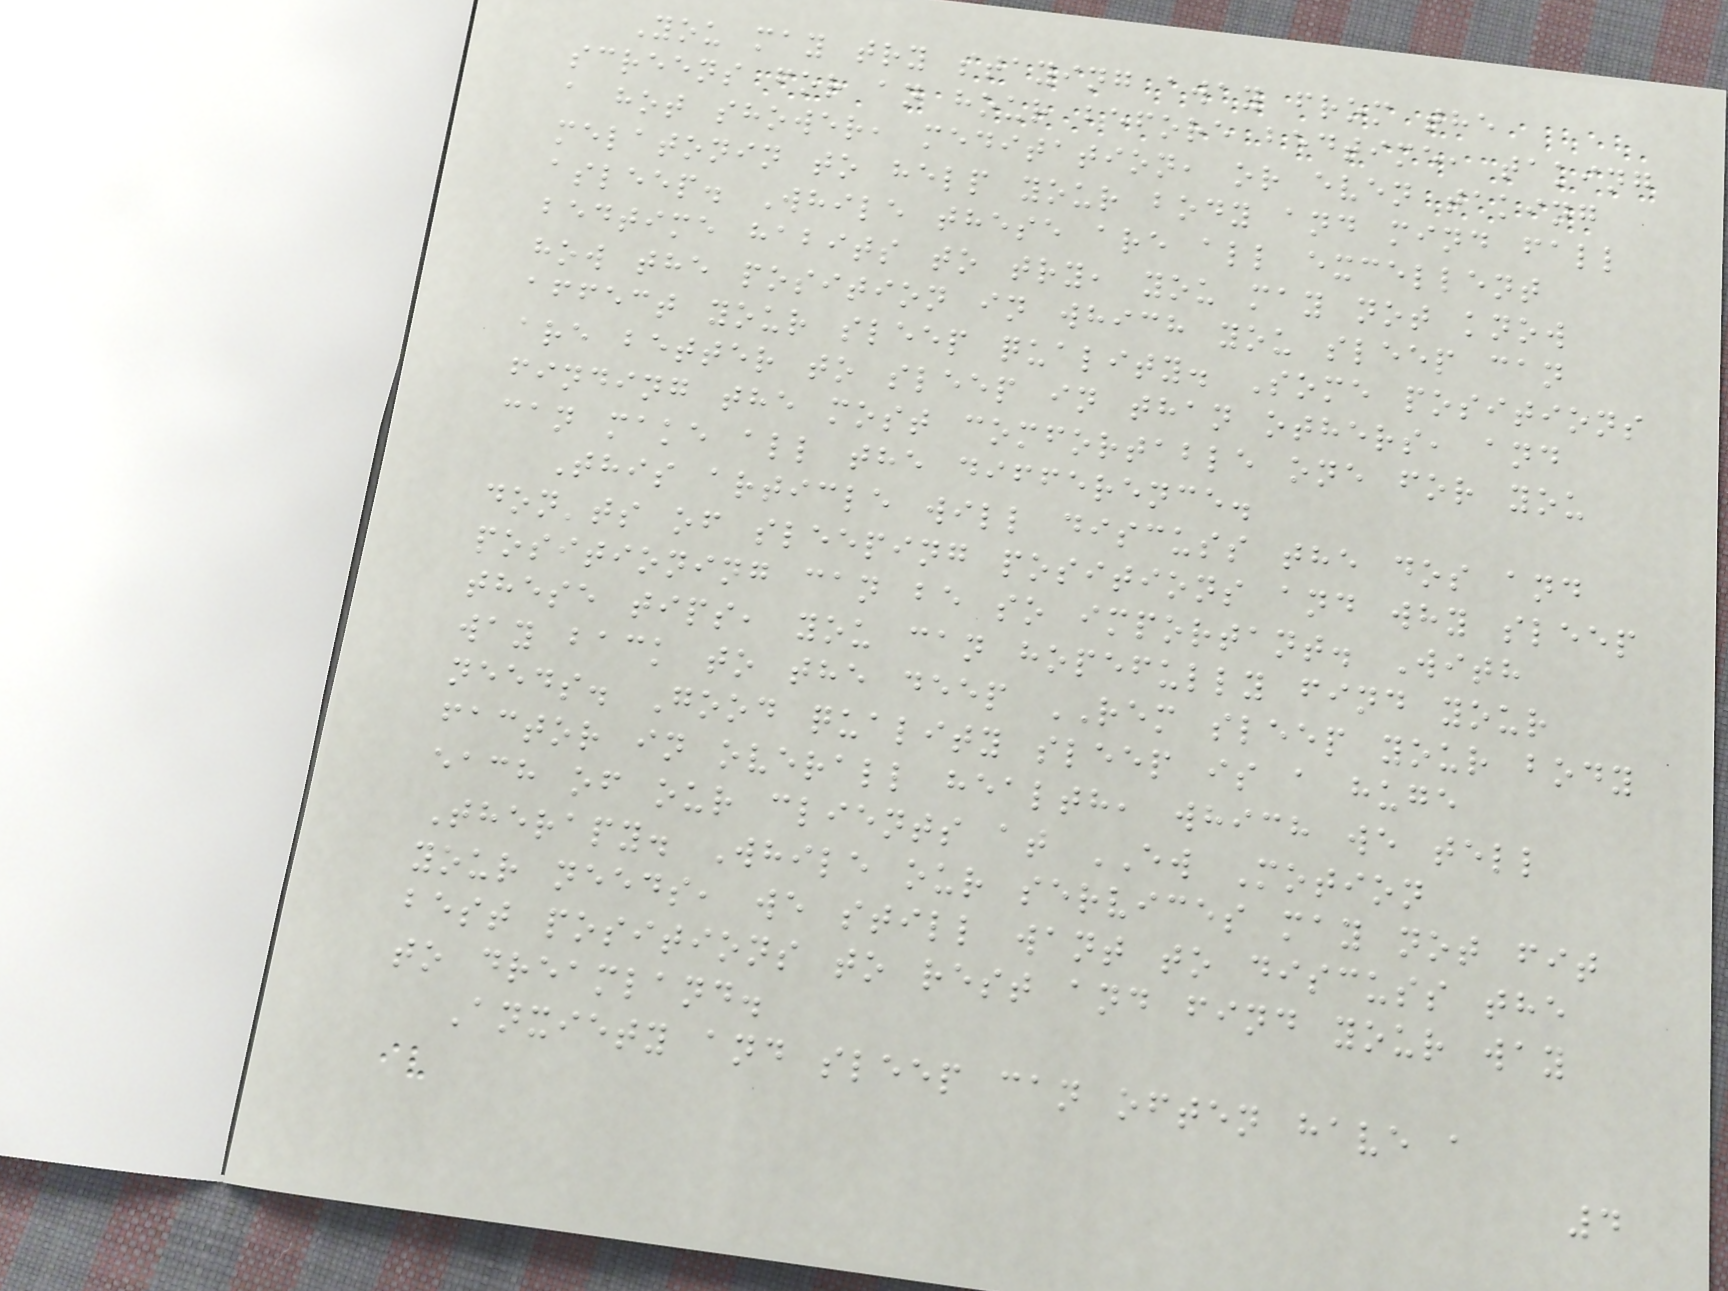You may try staying away from the
screens for an hour before bedtime, taking
a hot shower, meditation, or even taking
melatonin to help your body and mind fall
asleep. While these are all excellent
bedtime habits to try, you may not know
how the position in which you sleep can
affect your sleep quality. Some positions
are better to sleep in than others, and
finding the most comfortable one for you
can make all the difference.
This article will discuss the dos and
don'ts of sleeping positions and why sleep
positioning can be so important. With
these tips, you can hopefully find your
way back to the deep REM sleep your body
needs. Good quality sleep is a huge
factor in overall health, which we tell
each of our clients at EW Motion
Therapy. While our services may not fit
your needs, we still want to discuss the
best positions to rest and find your way
to dreamland.
Anxiety and sleep can often have a
4
